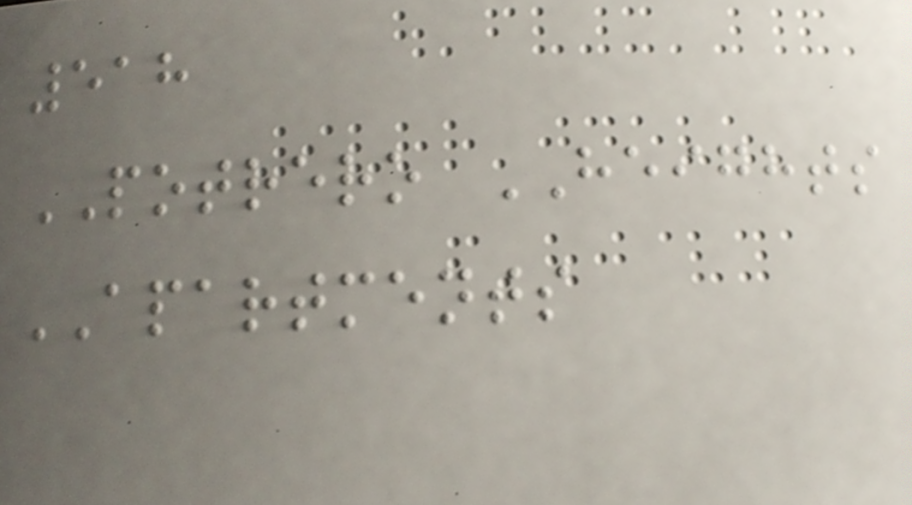518
POTRERO HEIGHTS
APARTMENTS
